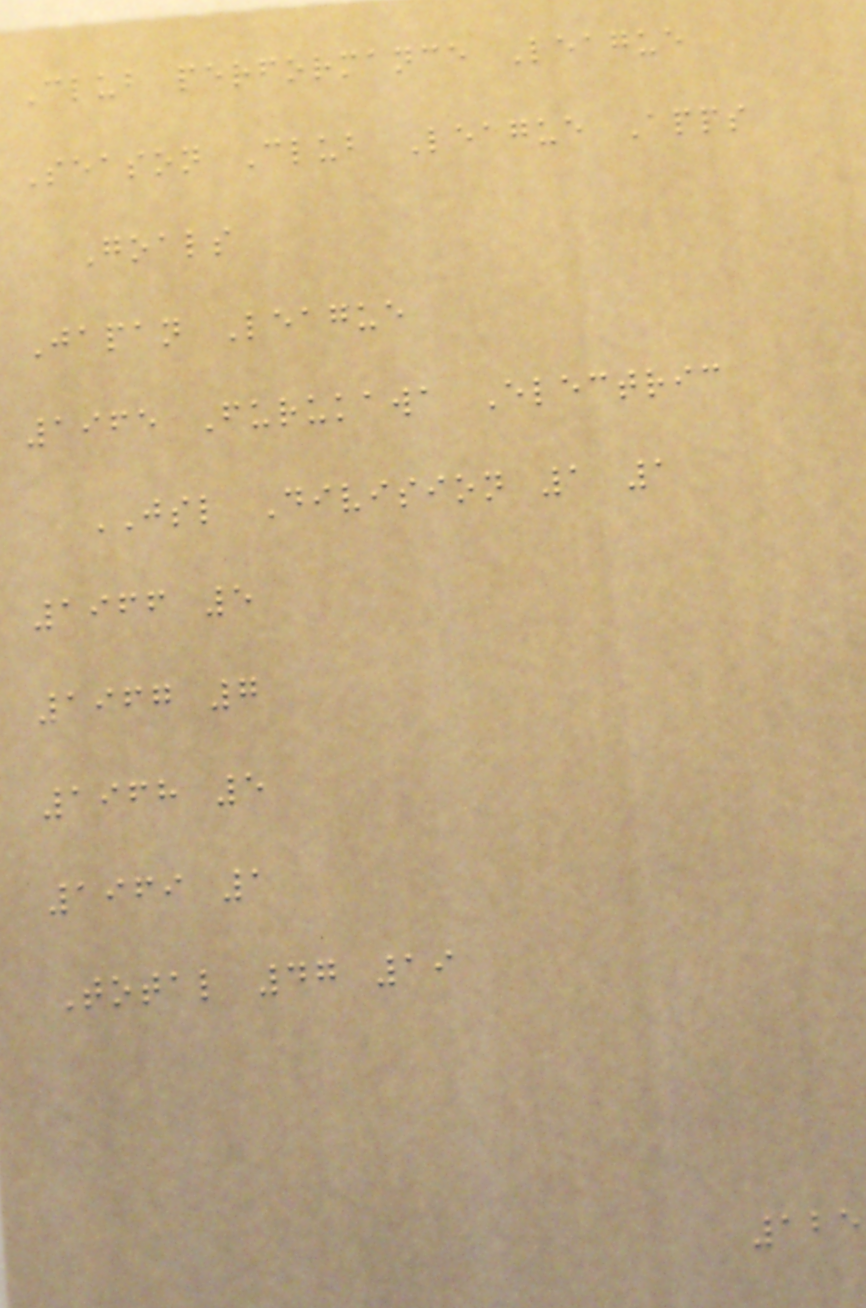Club performance League
Season Club League Apps
Goals
Japan League
1965 Furukawa Electric
JSL Division 1 1
1966 5
1967 7
1968 5
1969 1
Total 47 19
125
